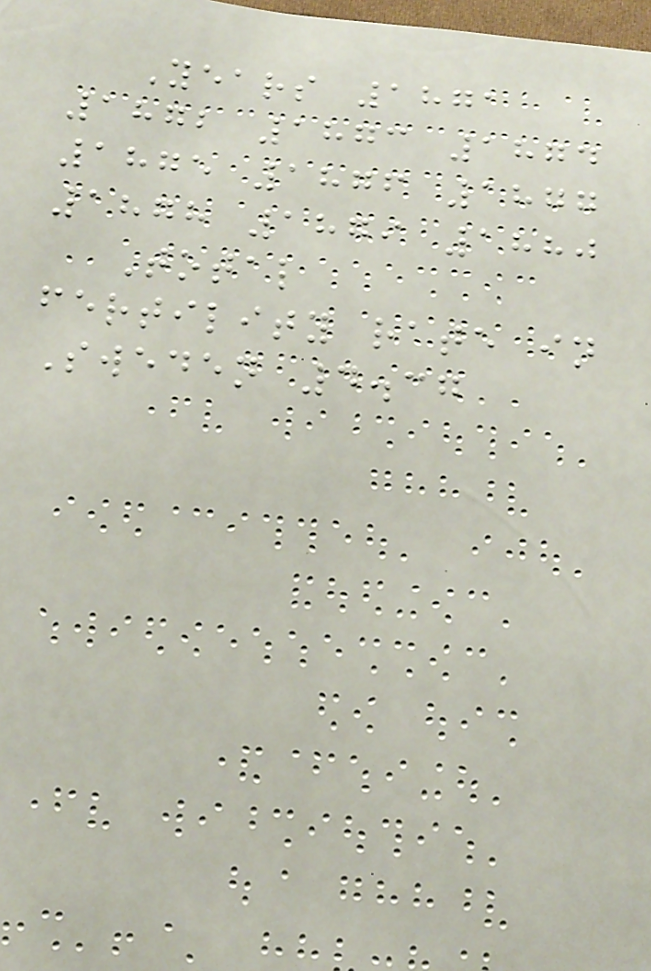Years 1871
1872 1873 1874
1875 1876 1877
1878 1879 1880
Total
fertility rate in
Sweden 4.37
